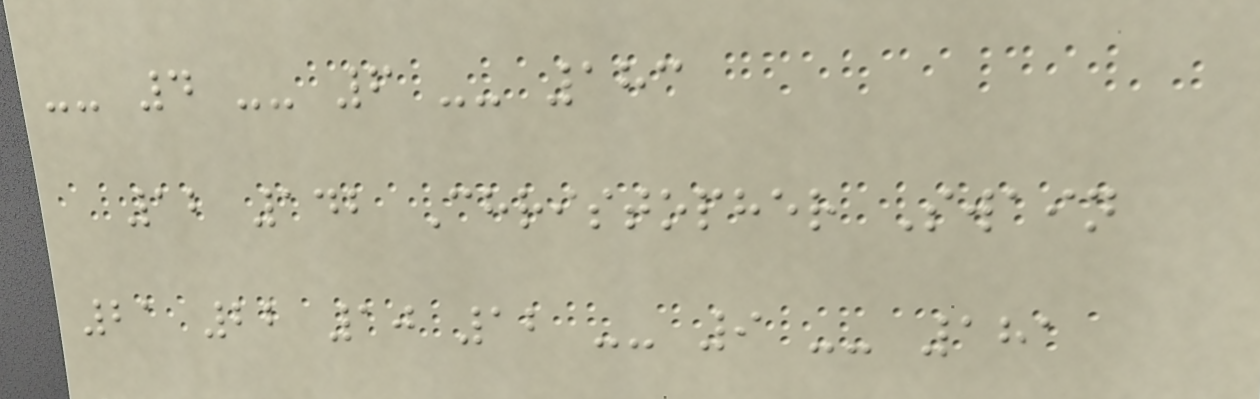-- 4 -- 6 -- 183
12 142 Christopher Swain
21 22 10 12 -- 9 -- 181
